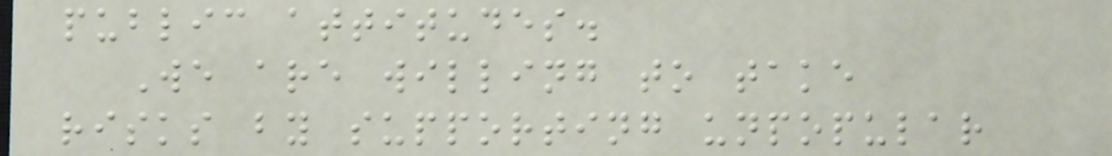public attitudes.
We are willing to take
risks by supporting unpopular
